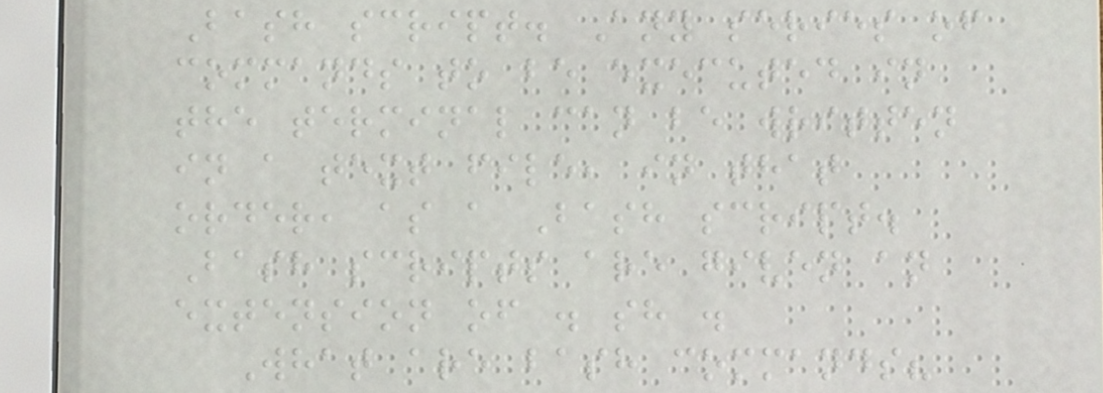Bash script. Any series of
commands to be executed in
the terminal can be written
in a text file, in that
order, as a Bash script.
Bash scripts are given an
extension of . sh .
What are bash commands?
